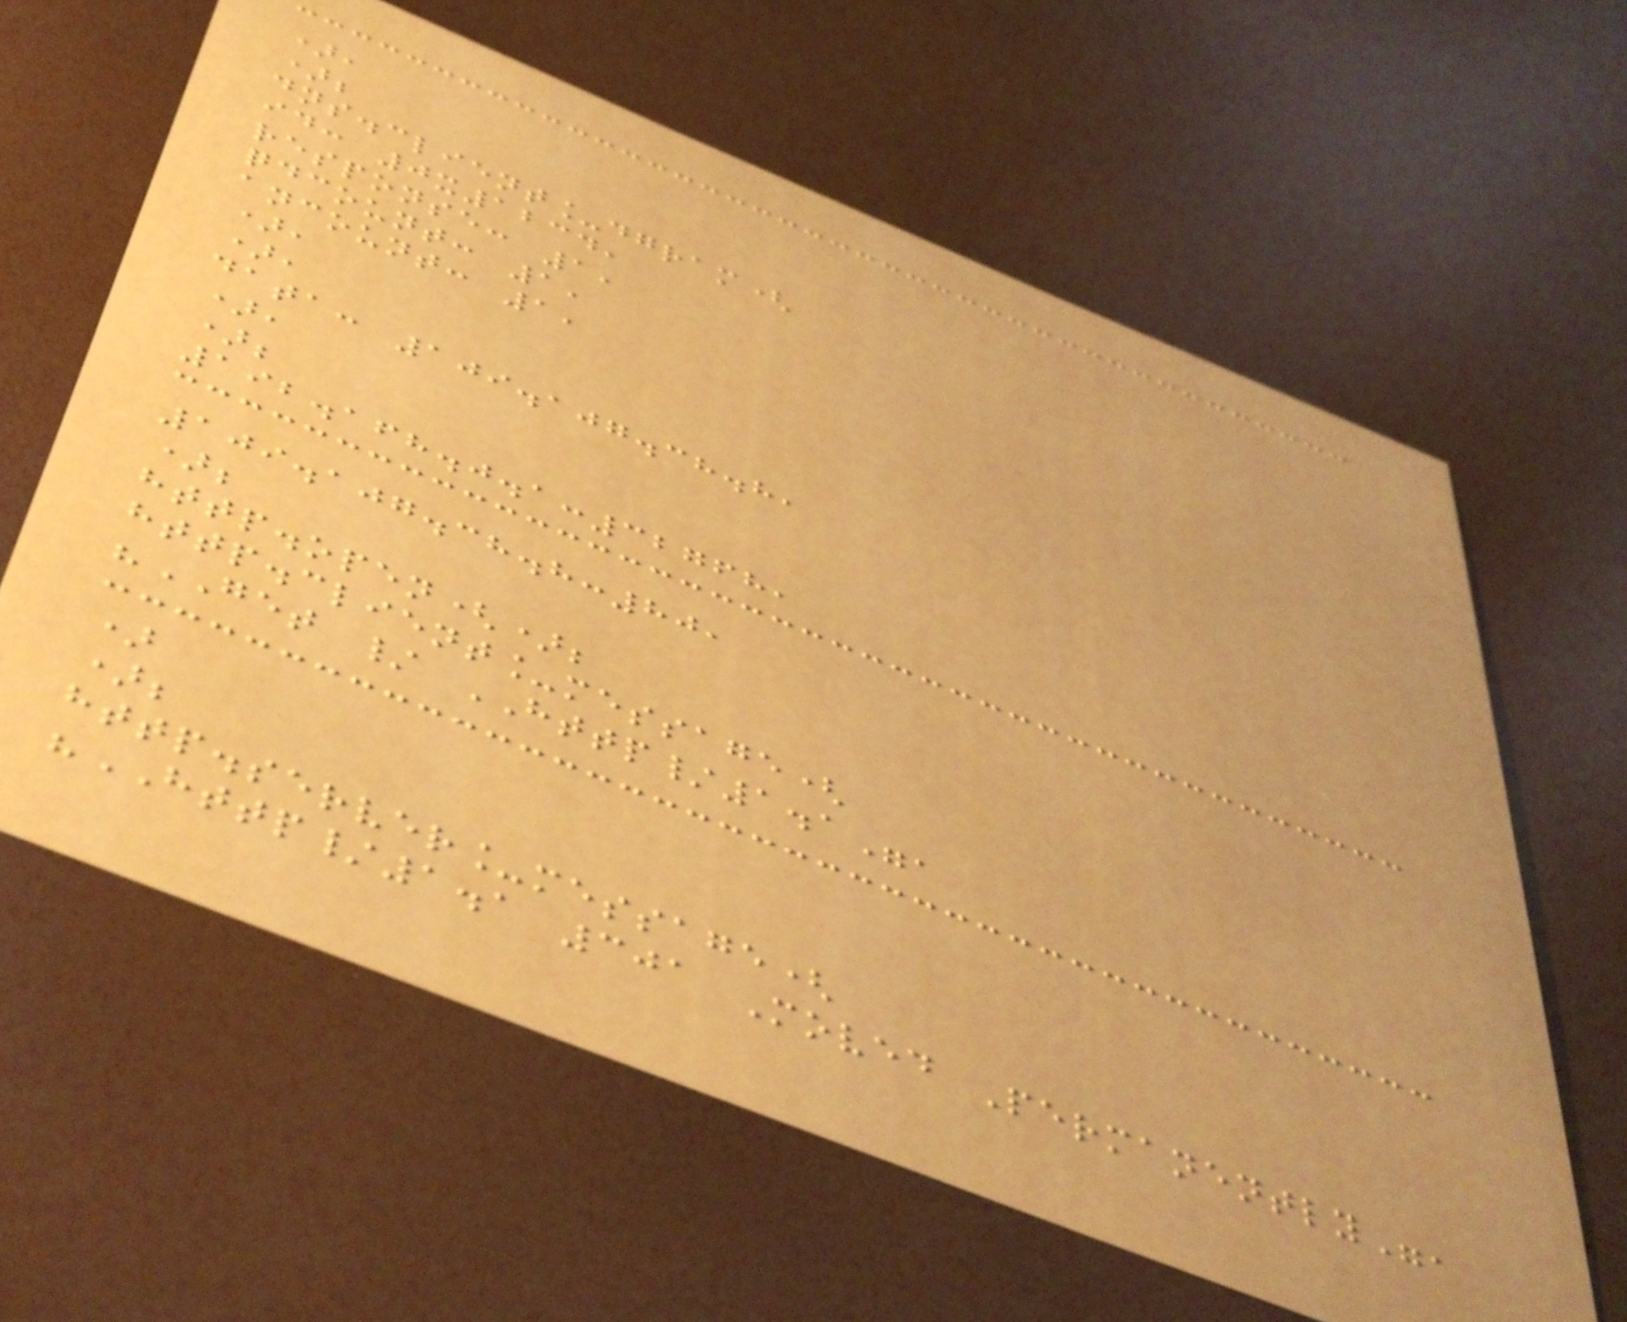),
);
dns.client_dgram(
id: 0x1234,
response: 1,
qdcount: 1,
ancount: 1,
),
),
data: 109.107.38.8,
),
);
192.168.0.1:32768,
109.107.38.8:80,
);
http.open();
http.client_message(
"GET / HTTP/1.1",
)
);
http.server_message(
"HTTP/1.1 301 Moved Permanently",
